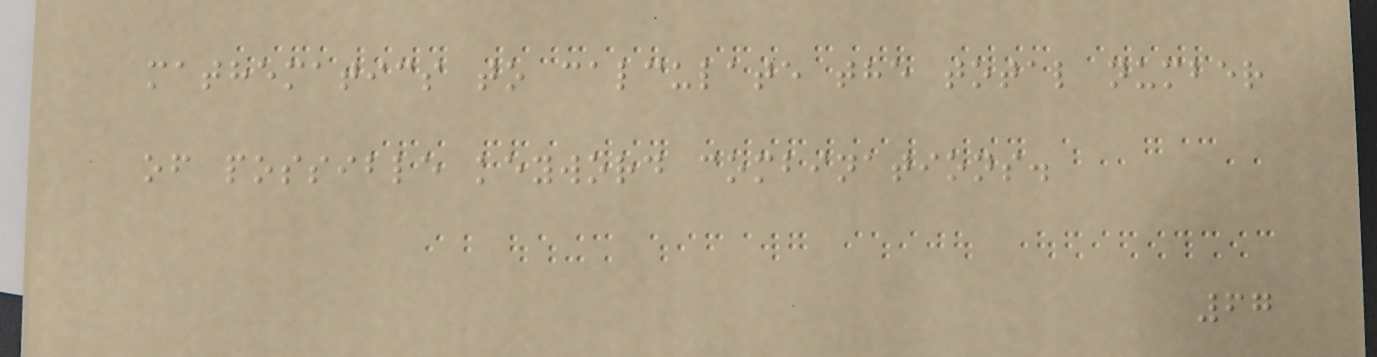mathematics to calculate the total number
of possible keyword combinations.
67
